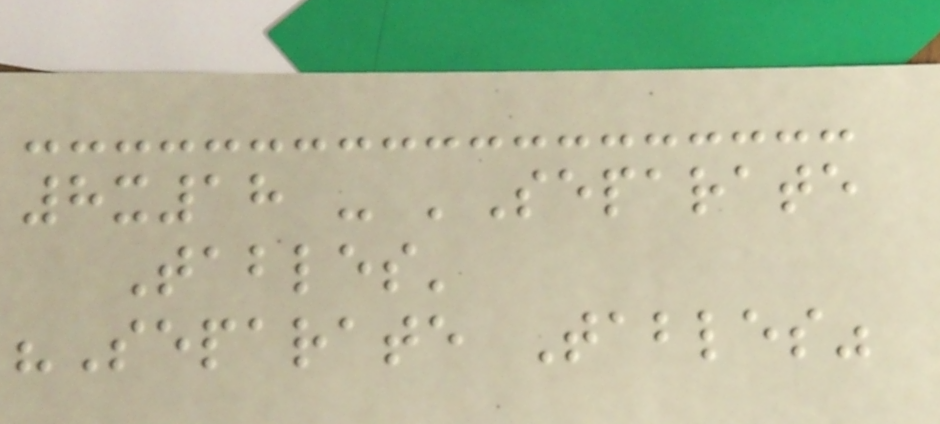8x18 - 'Separate
Tables'
"Separate Tables"
